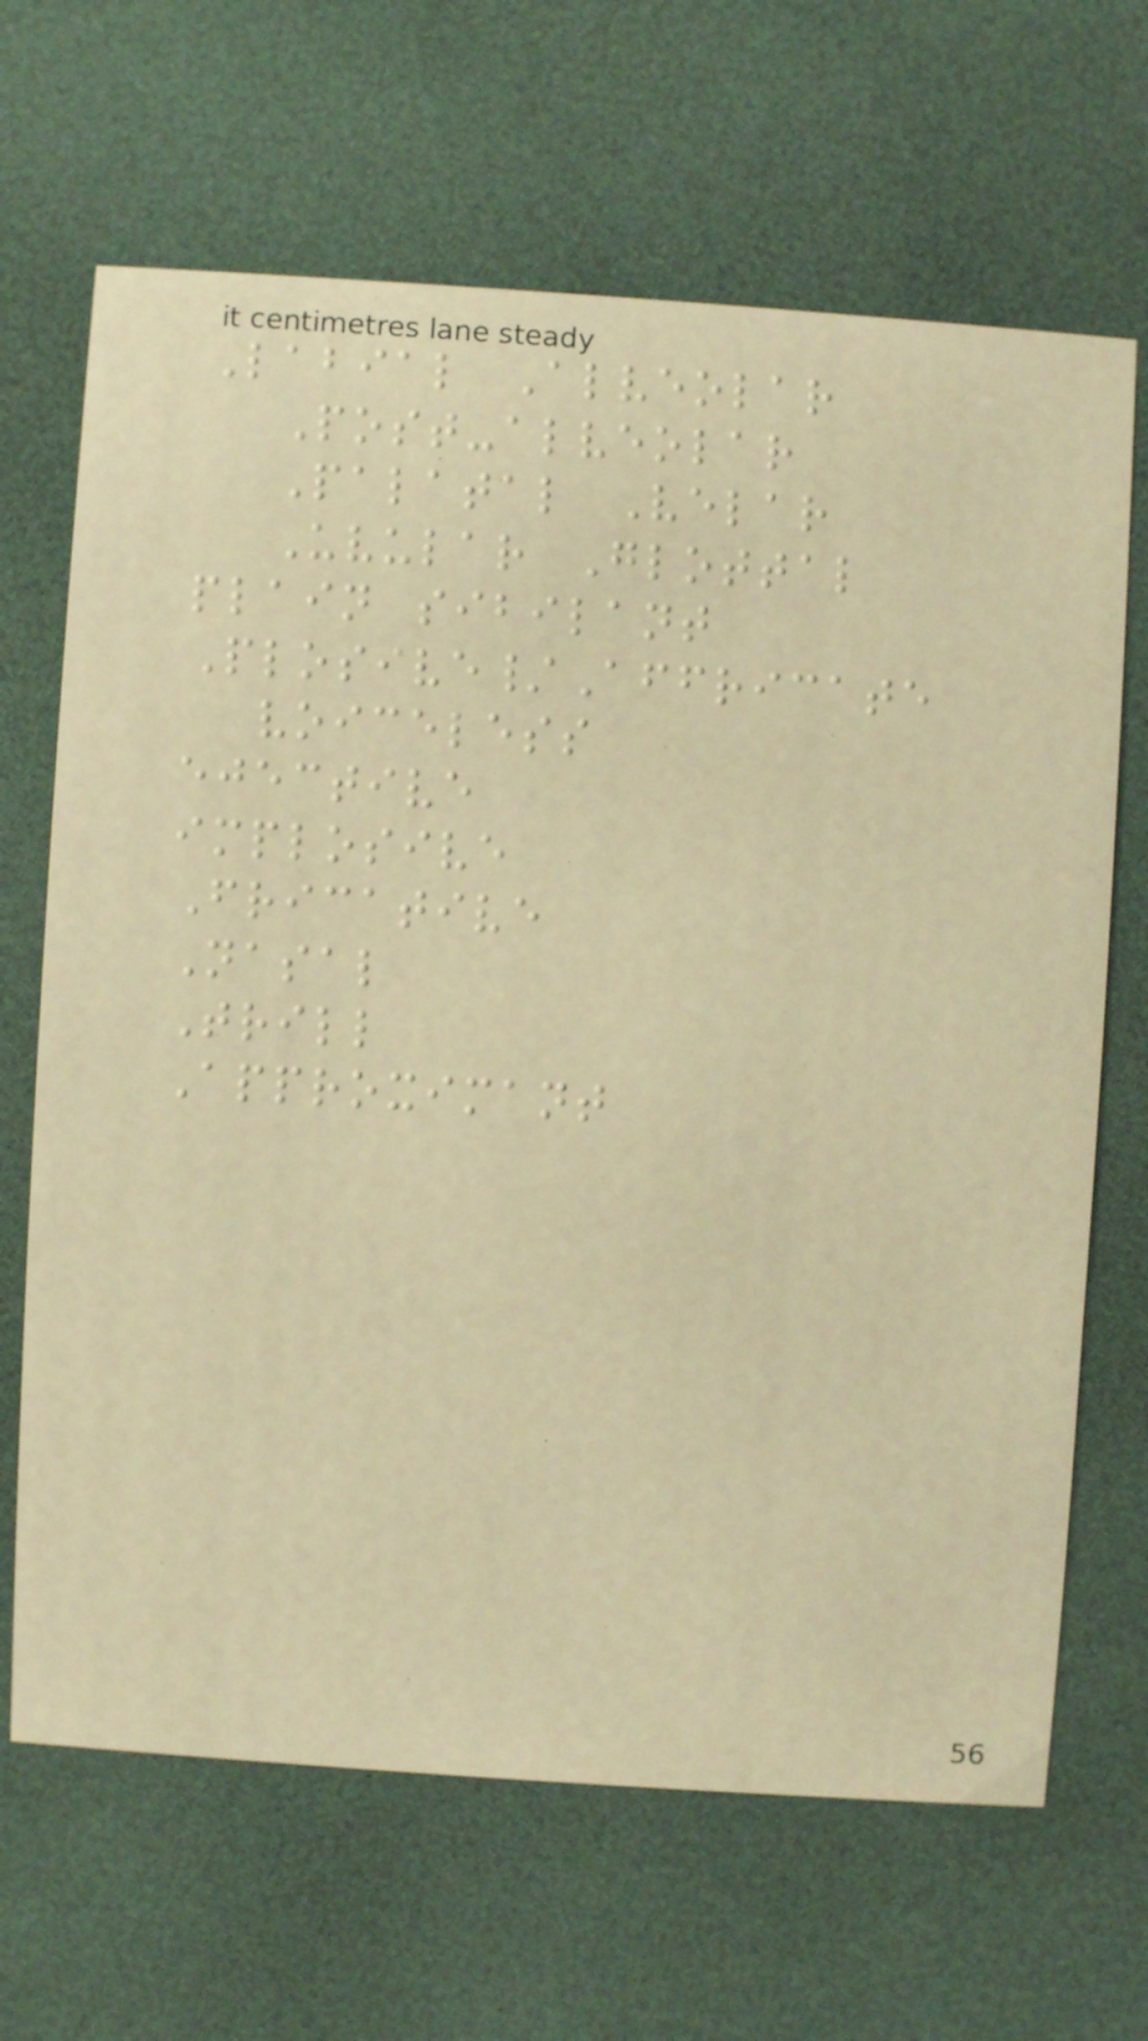Labial Alveolar
Post-alveolar
Palatal Velar
Uvular Glottal
plain sibilant
Plosive/Affricate
voiceless
ejective
implosive
Fricative
Nasal
Trill
Approximant
